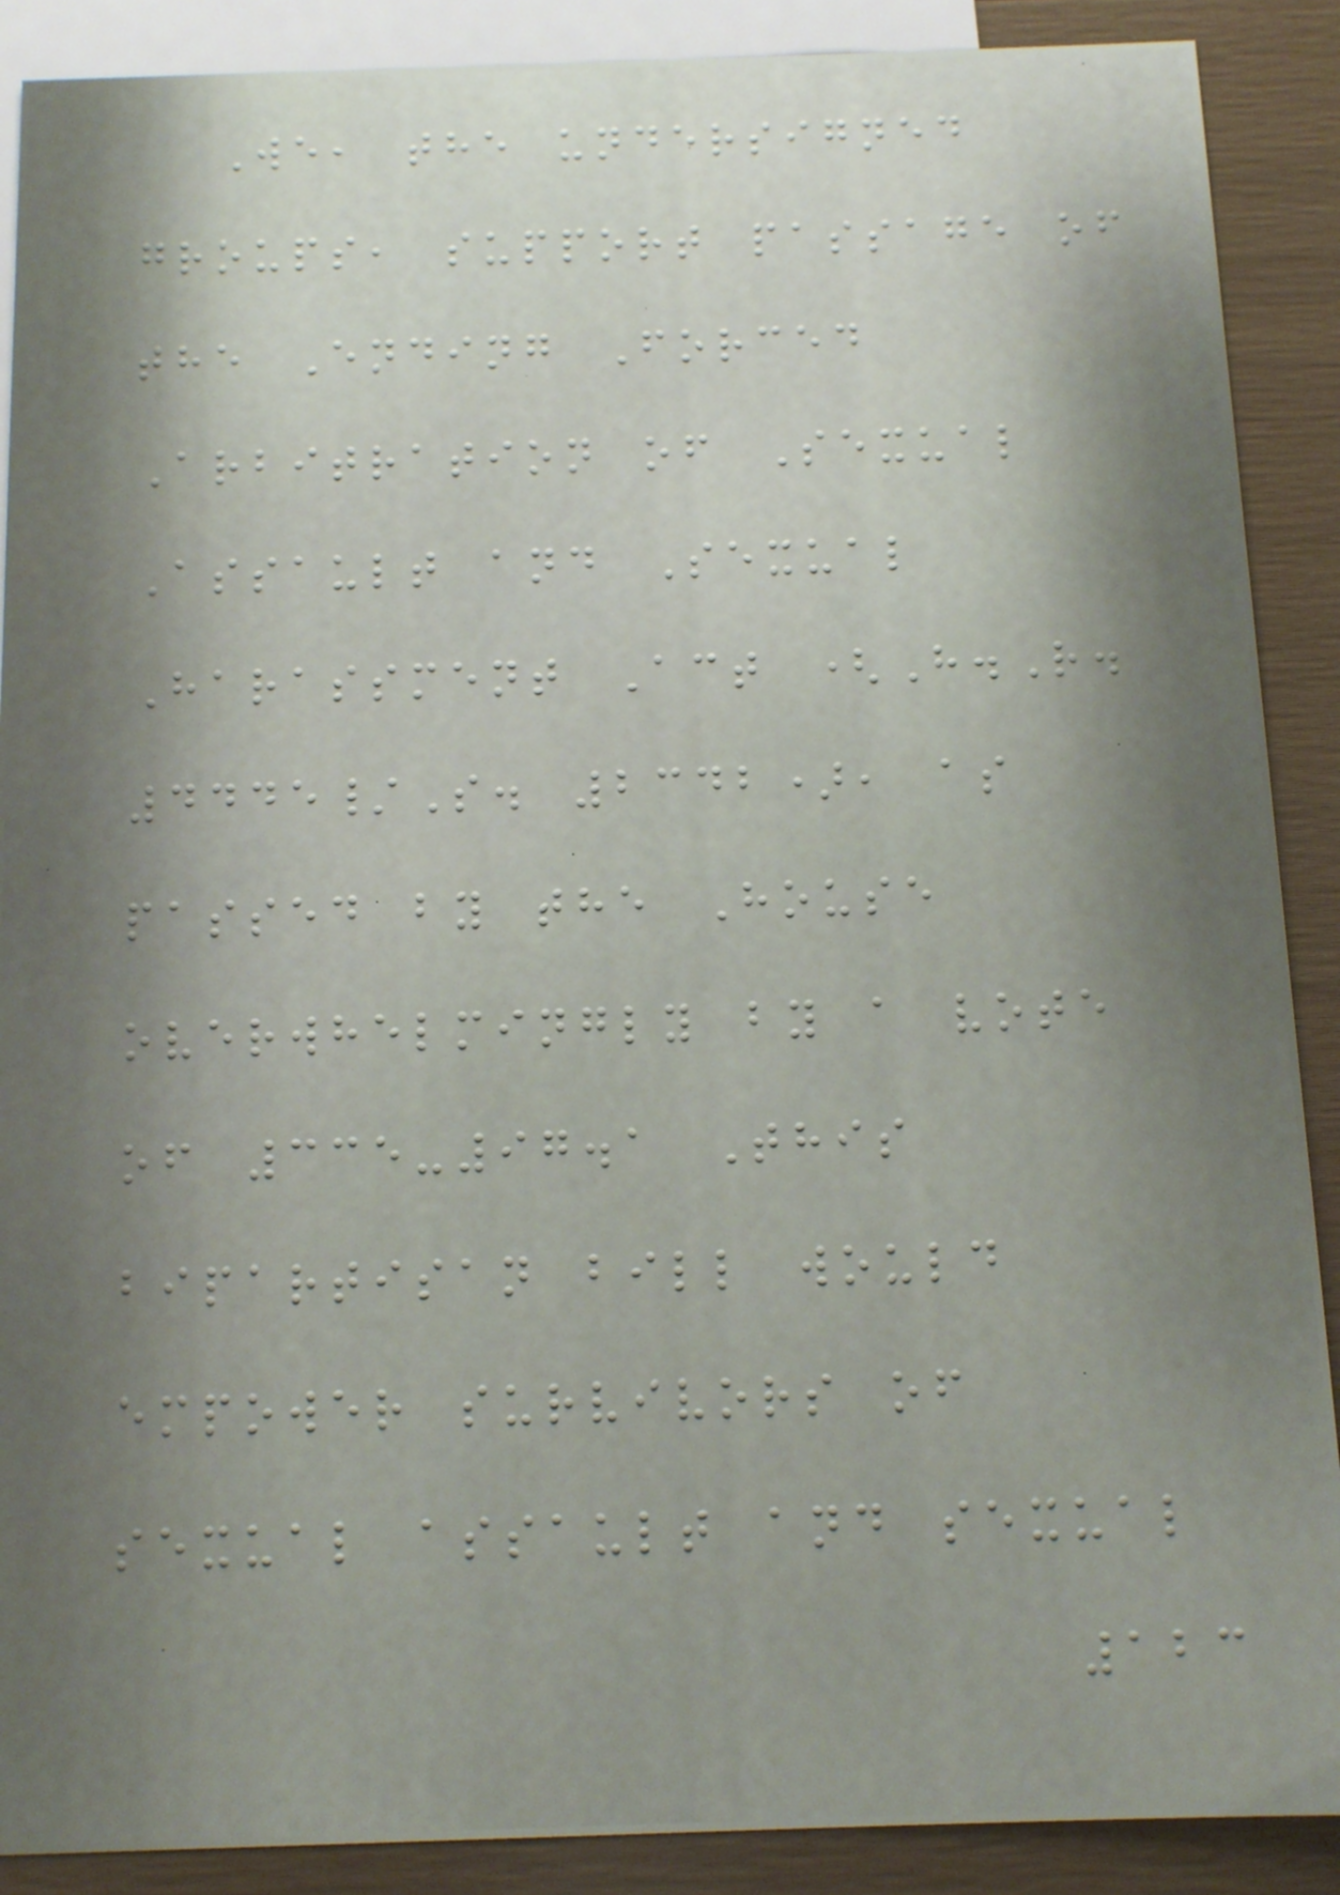We, the undersigned
groups, support passage of
the Ending Forced
Arbitration of Sexual
Assault and Sexual
Harassment Act (H.R.
4445/S. 2342), as
passed by the House
overwhelmingly by a vote
of 335-97.1 This
bipartisan bill would
empower survivors of
sexual assault and sexual
123
